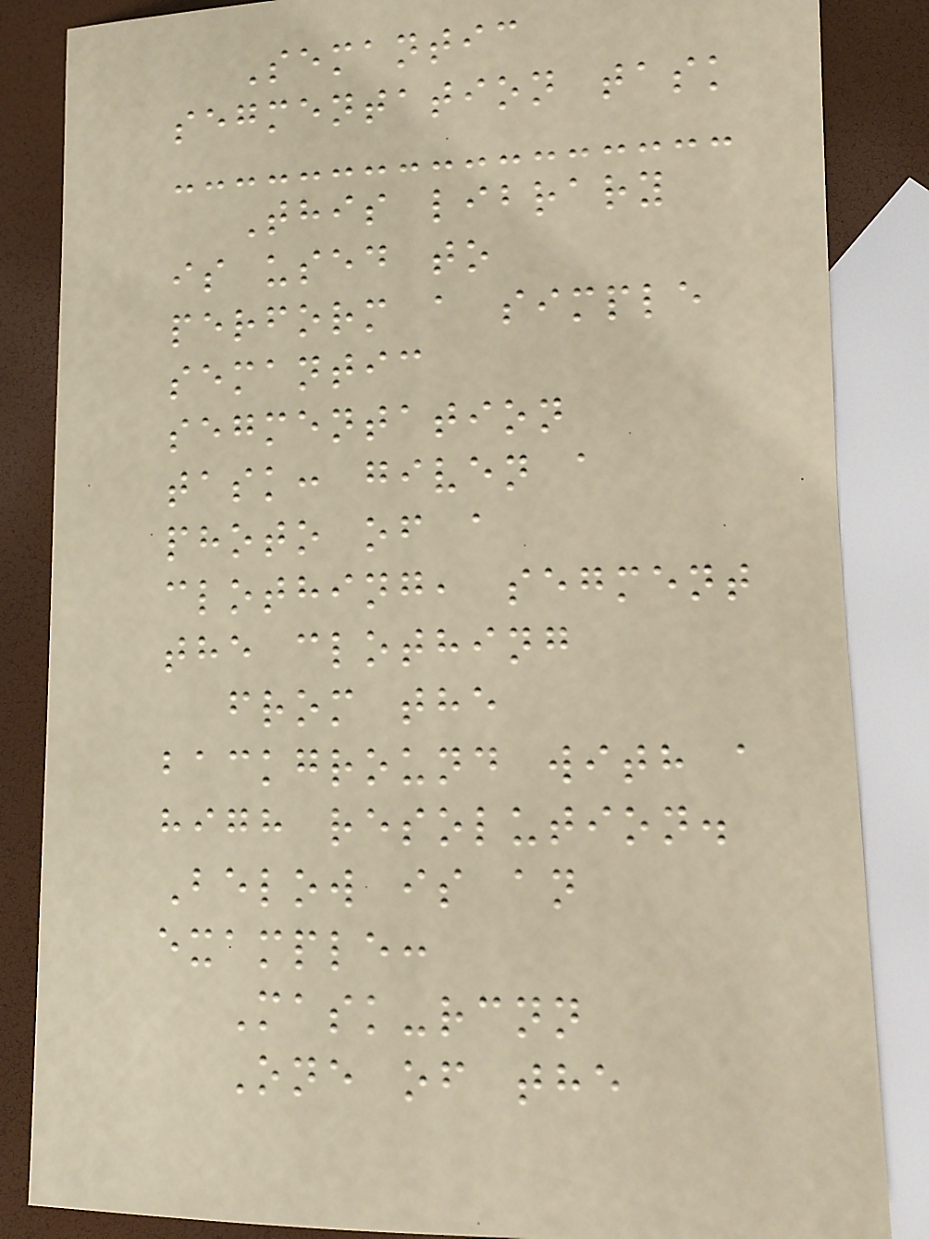Semantic
segmentation task
This library
is used to
perform a simple
semantic
segmentation
task: given a
photo of a
clothing, segment
the clothing
from the
background with a
high resolution.
Below is an
example:
Mask-rcnn
One of the
